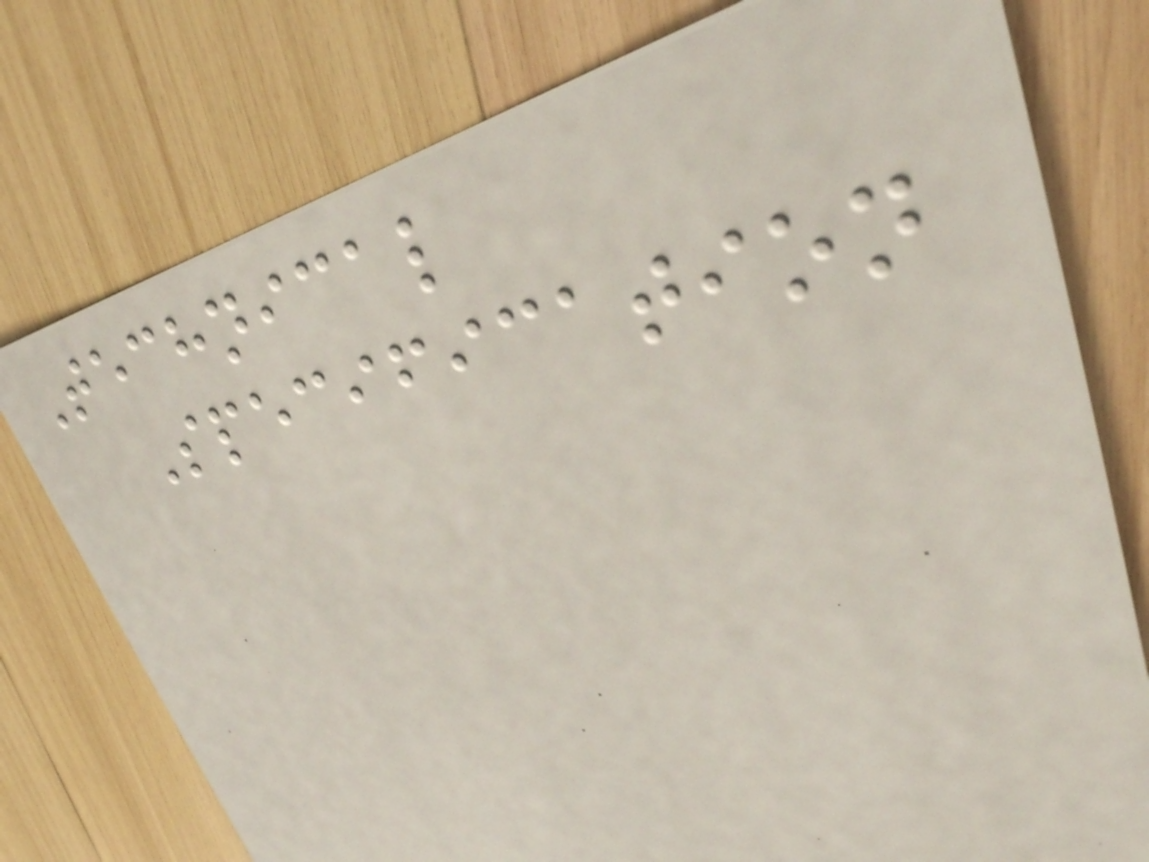Technical
Specification
